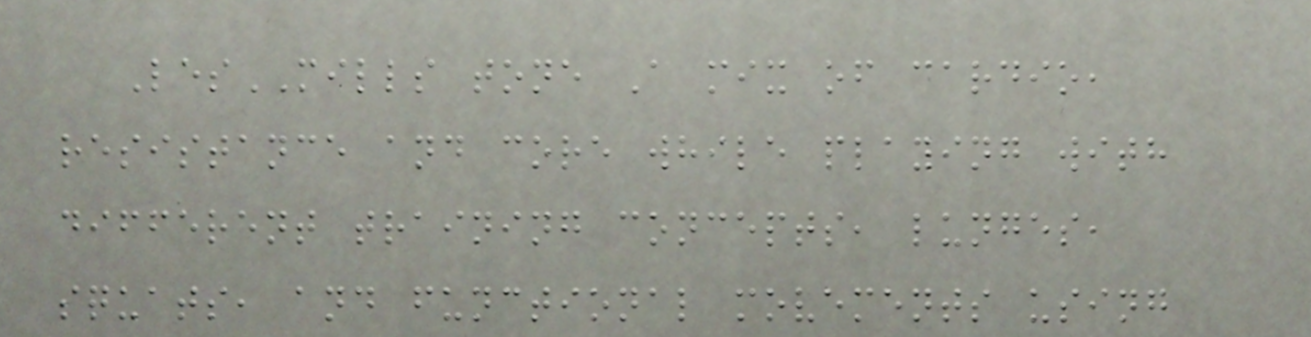LesMILLS tone A mix of cardio,
resistance and core while playing with
different training concepts, lunges,
squats, and functional movements using
